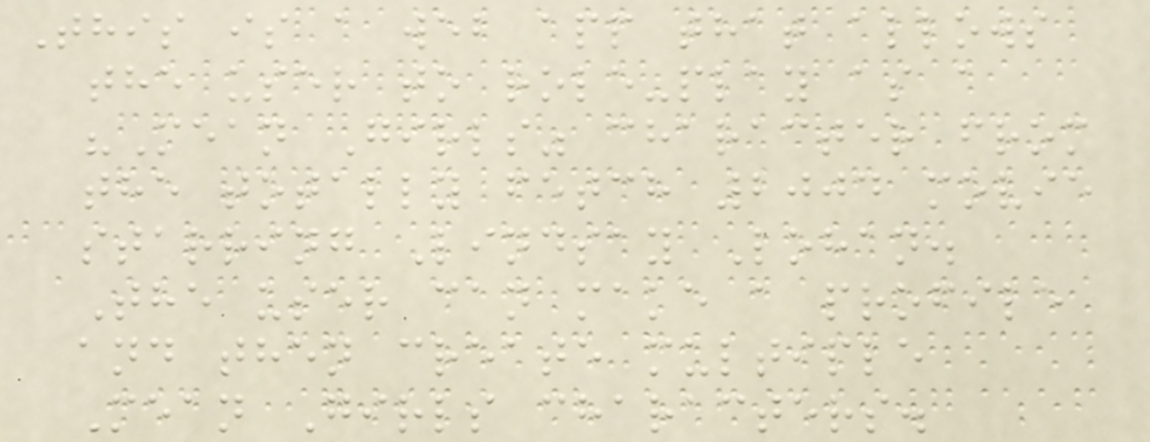This is a web app that allows
the user to role-play as a
"Mean Girls" character from
the totally fetch 2004 movie
starring Lindsay Lohan.
The user can make a profile
and then create multiple
Mean Girls characters.
